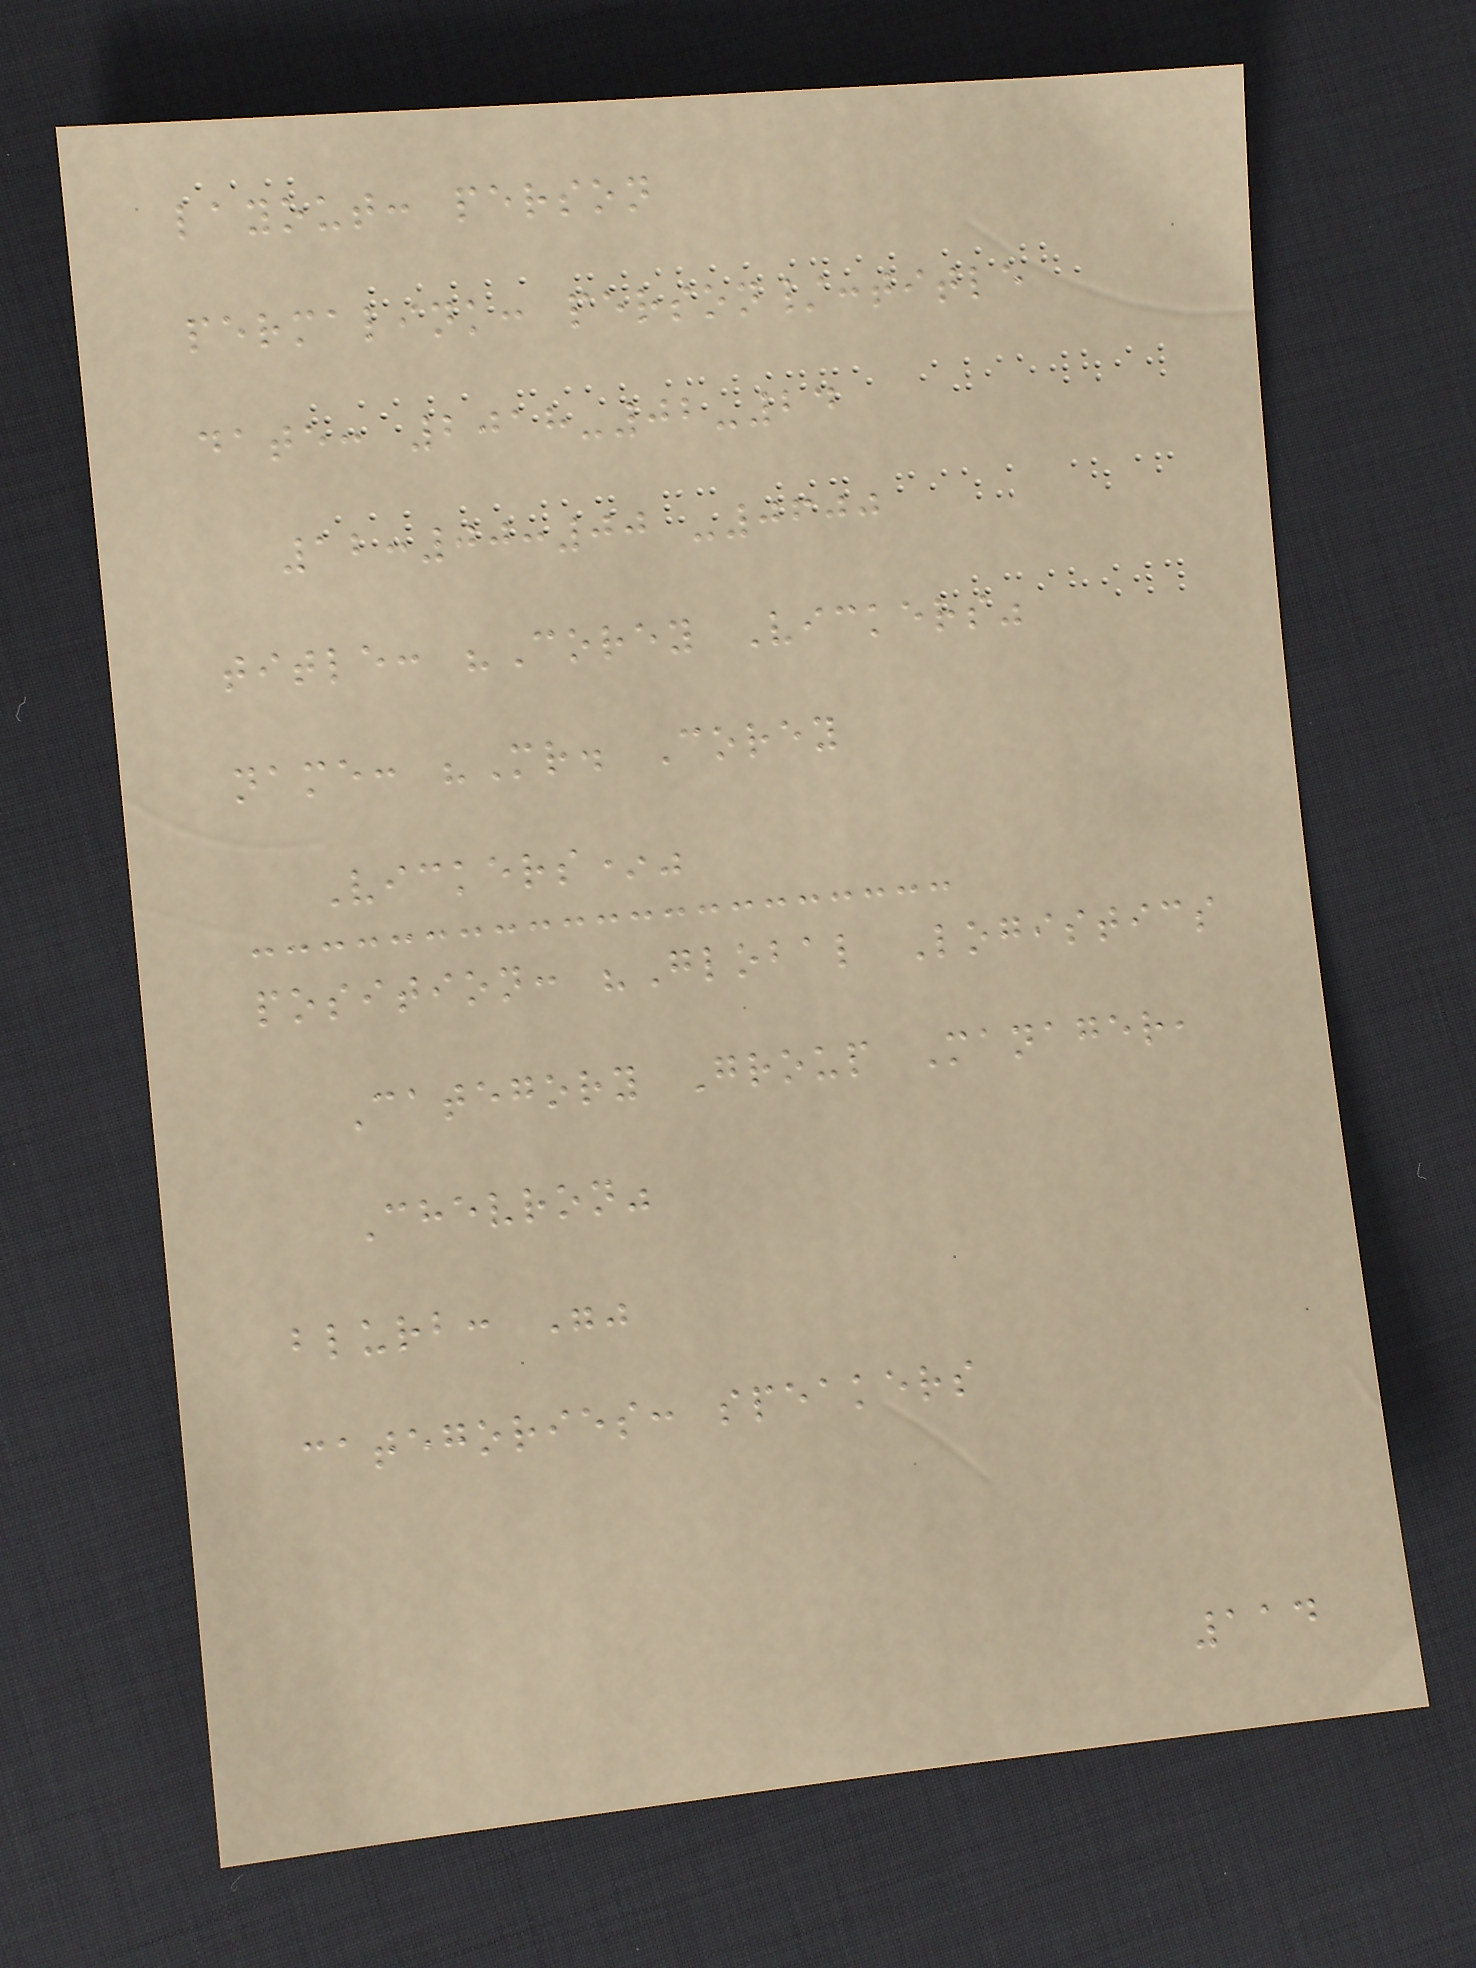layout: person
permalink: person/:title
date: 2018-02-24
12:00:00 -0600
title: "Corey Vickers"
name: "Mr. Corey
Vickers*"
position: "Global Logistics
Category Group Manager,
Chevron"
blurb: ""
categories: speakers
114
